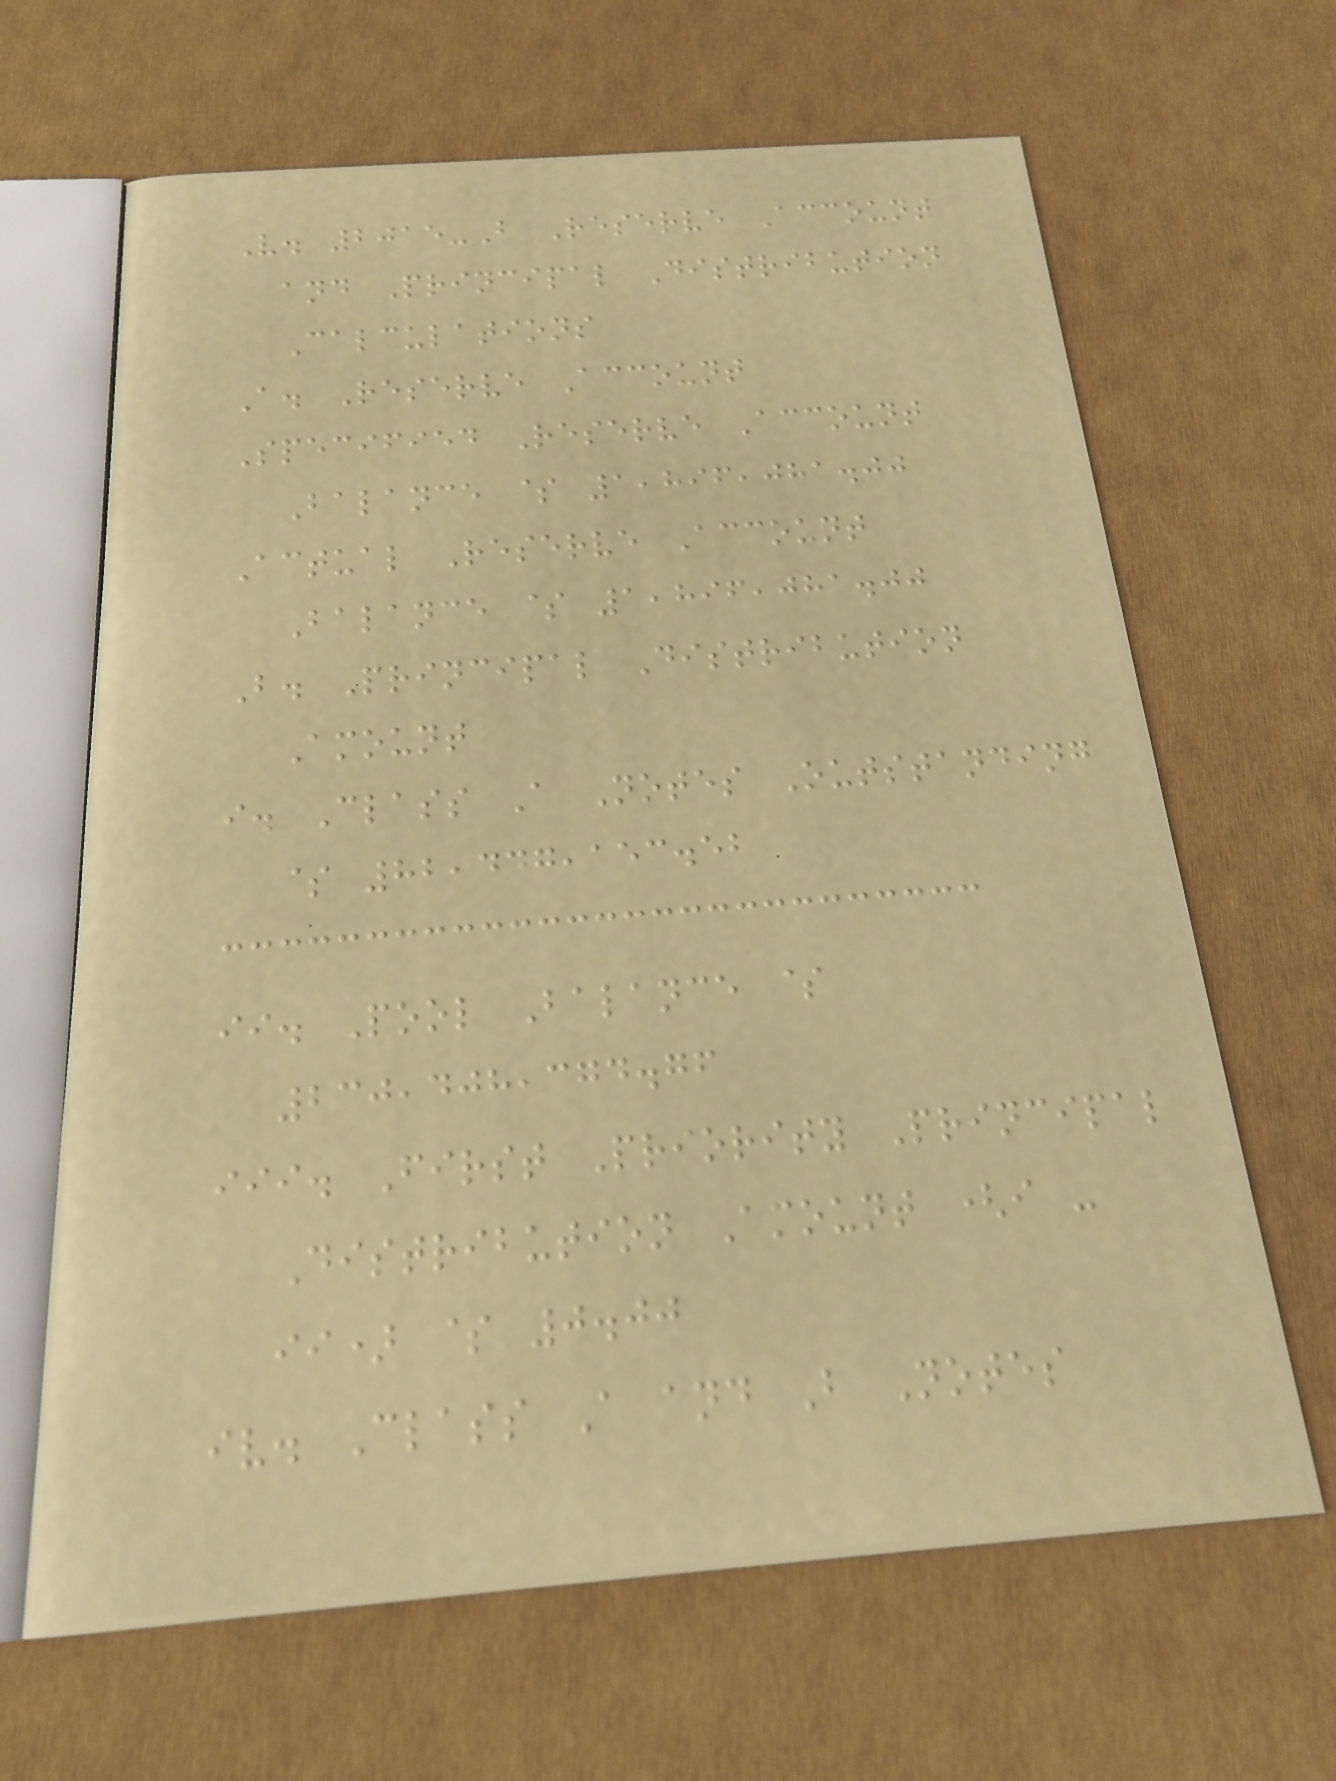V. 2015-B Reserve Account
and Principal Distribution
Calculations
A. Reserve Account
Specified Reserve Account
Balance $ 1,896,081.00
Actual Reserve Account
Balance $ 1,896,081.00
B. Principal Distribution
Amount
i. Class A Notes Outstanding
$ 82,447,153.52
ii. Pool Balance $
230,408,374.76
iii. First Priority Principal
Distribution Amount (i -
ii) $ 0.00
iv. Class A and B Notes
